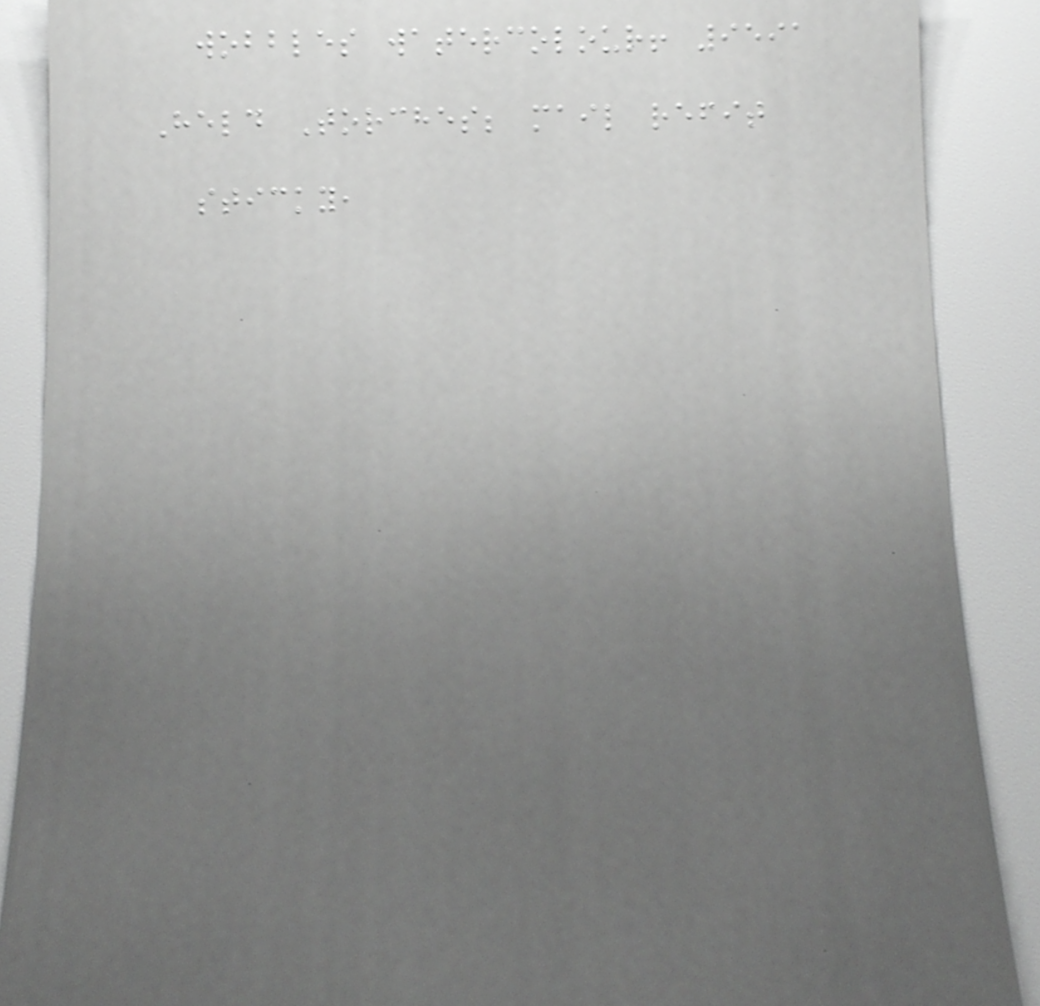wobbles watercolour! 9591
Held Torches; mail refit
sticky,
